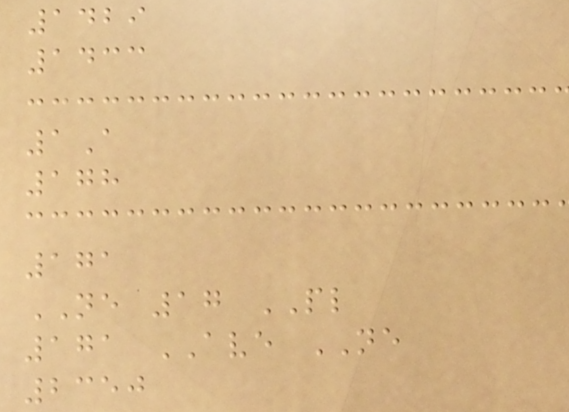1429
1433
1A
178
171
NE 17 PL
171 AVE NE
2350
